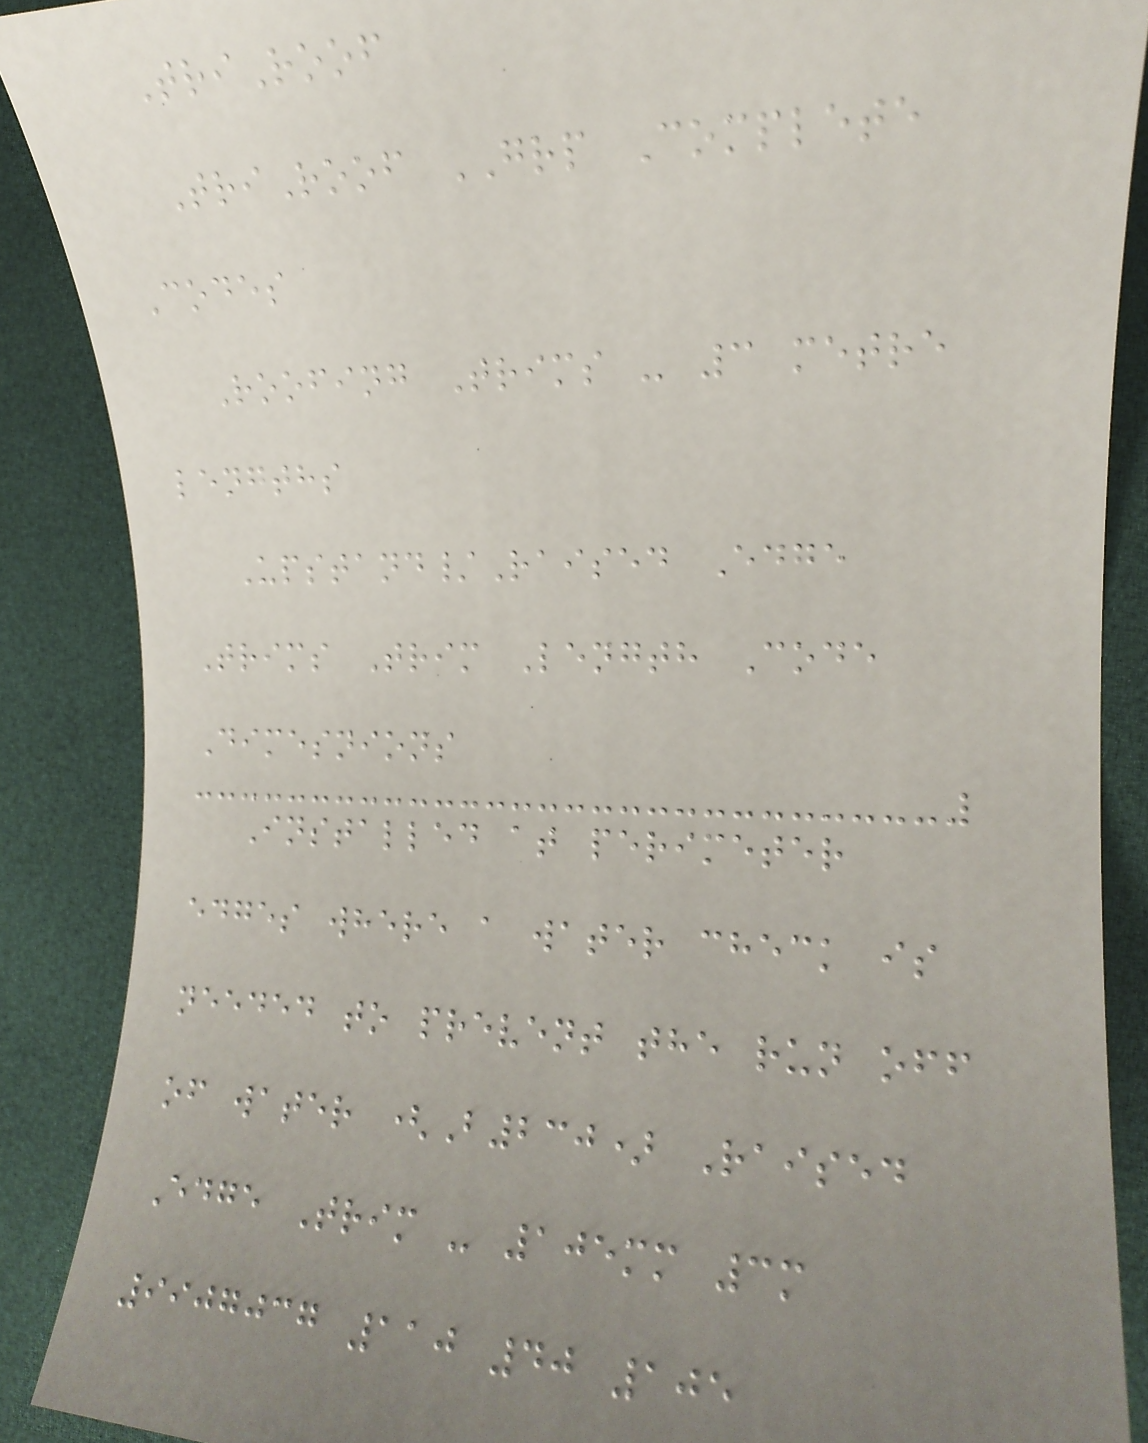TriRoof
TriRoof GRP Complete
Codes
Roofing Trims - 3 metre
lengths
Upstand/Raised Edge
Trims Trim Length Code
Dimesnions
Installed at perimeter
edges where a water check is
needed to prevent the run off
of water (B230) Raised
Edge Trim - 105mm 3m
9907037 110 40 105
